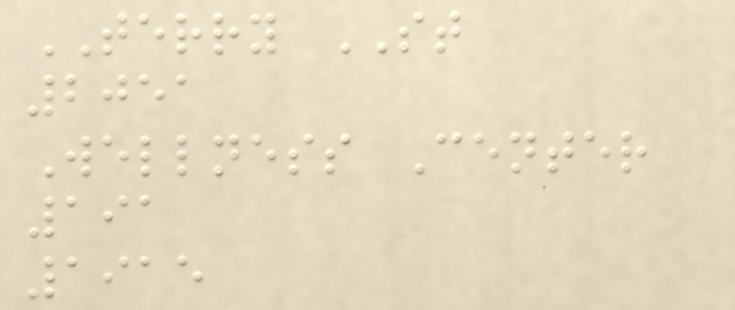TERRY ST
2051
Wellness Center
191
1915
